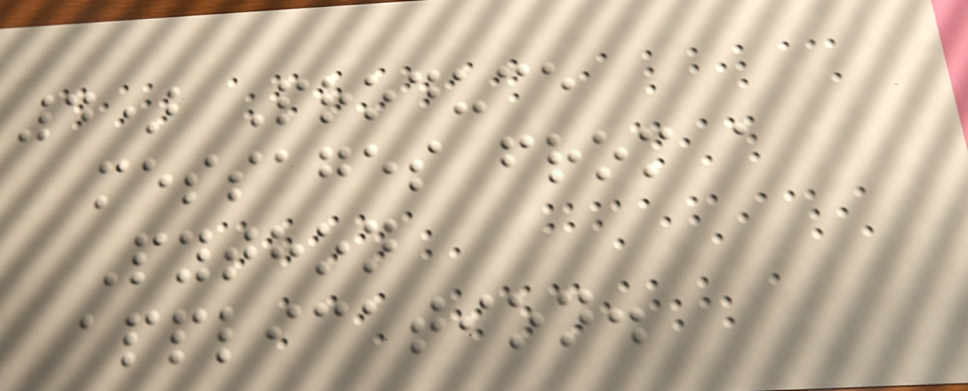4) Produce
messages from a
Python
application.
